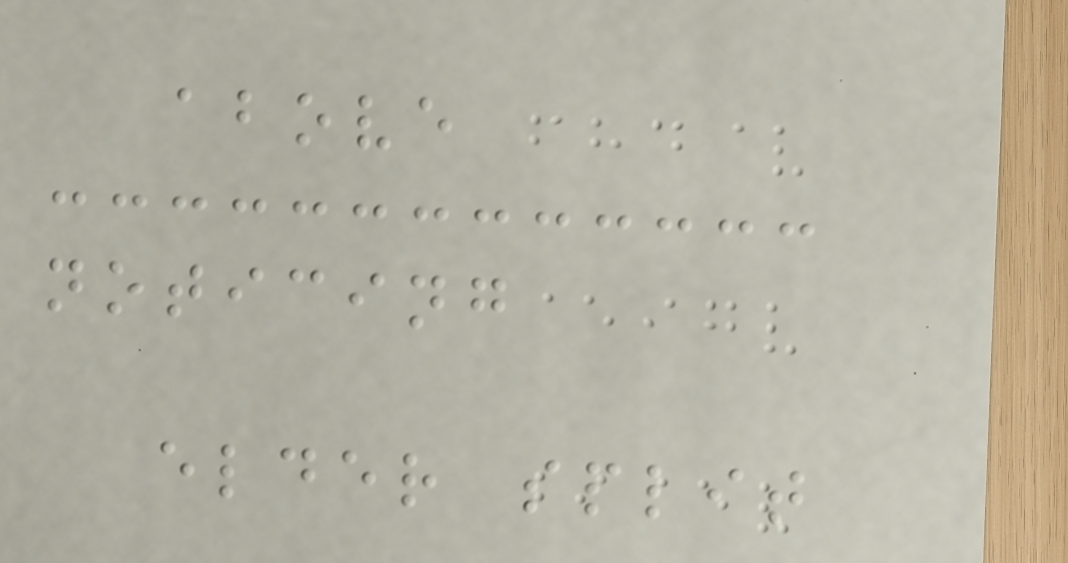above
noticing
elder split
